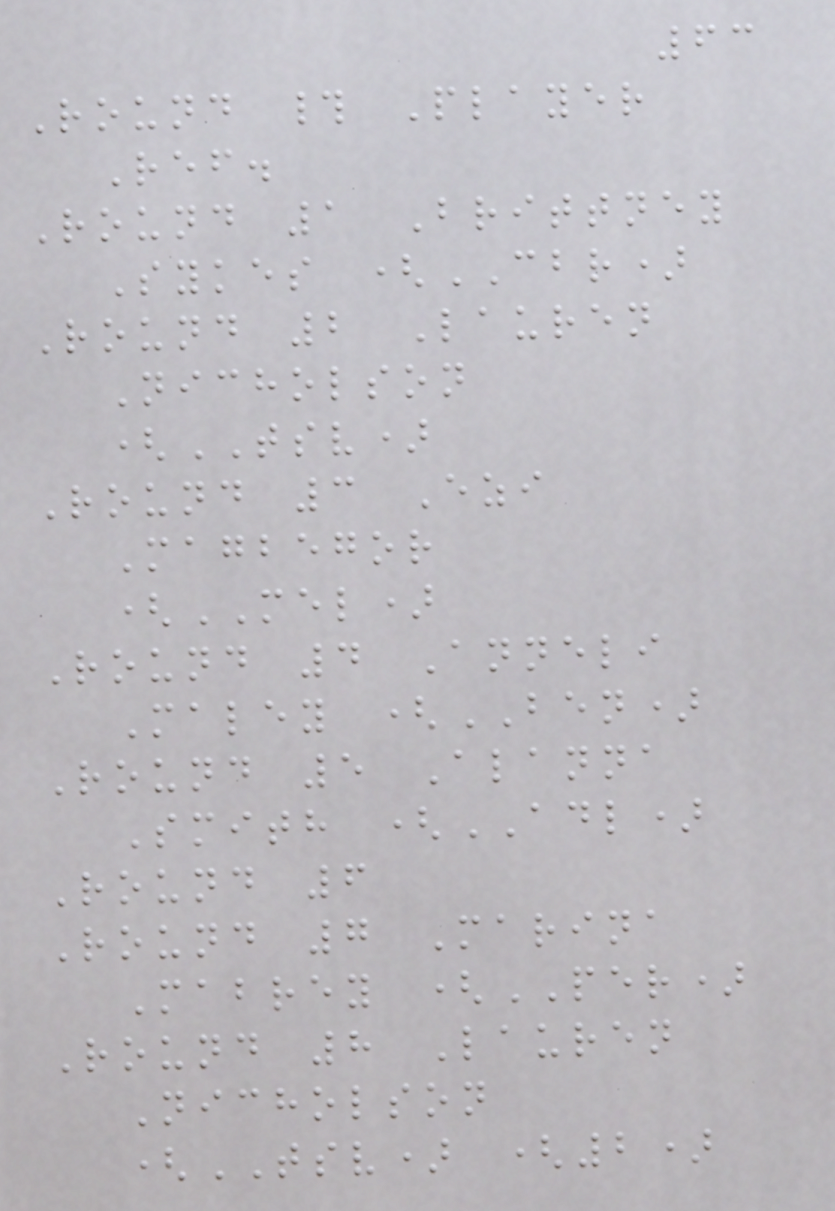63
Round # Player
Ref.
Round 1 Brittney
Sykes (CBR)
Round 2 Lauren
Nicholson
(TSV)
Round 3 Ezi
Magbegor
(MEL)
Round 4 Anneli
Maley (BEN)
Round 5 Alanna
Smith (ADL)
Round 6
Round 7 Marina
Mabrey (PER)
Round 8 Lauren
Nicholson
(TSV) (2)
